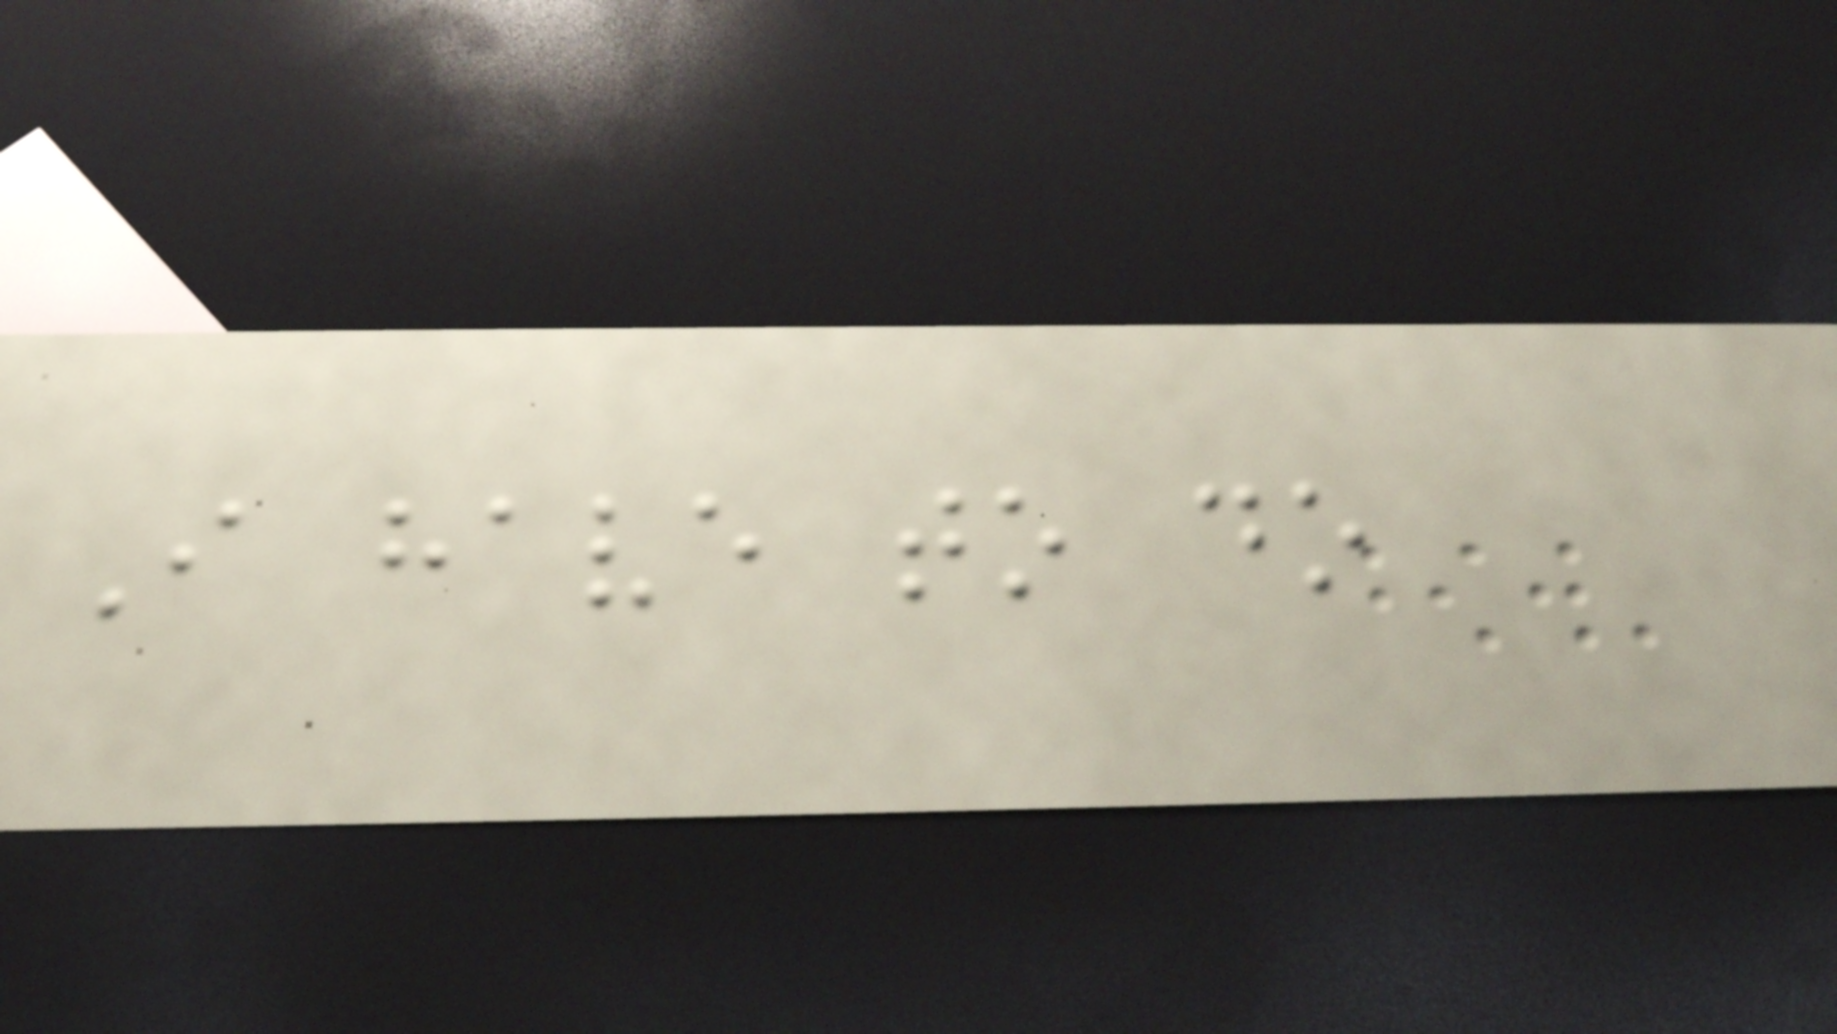I have to do
